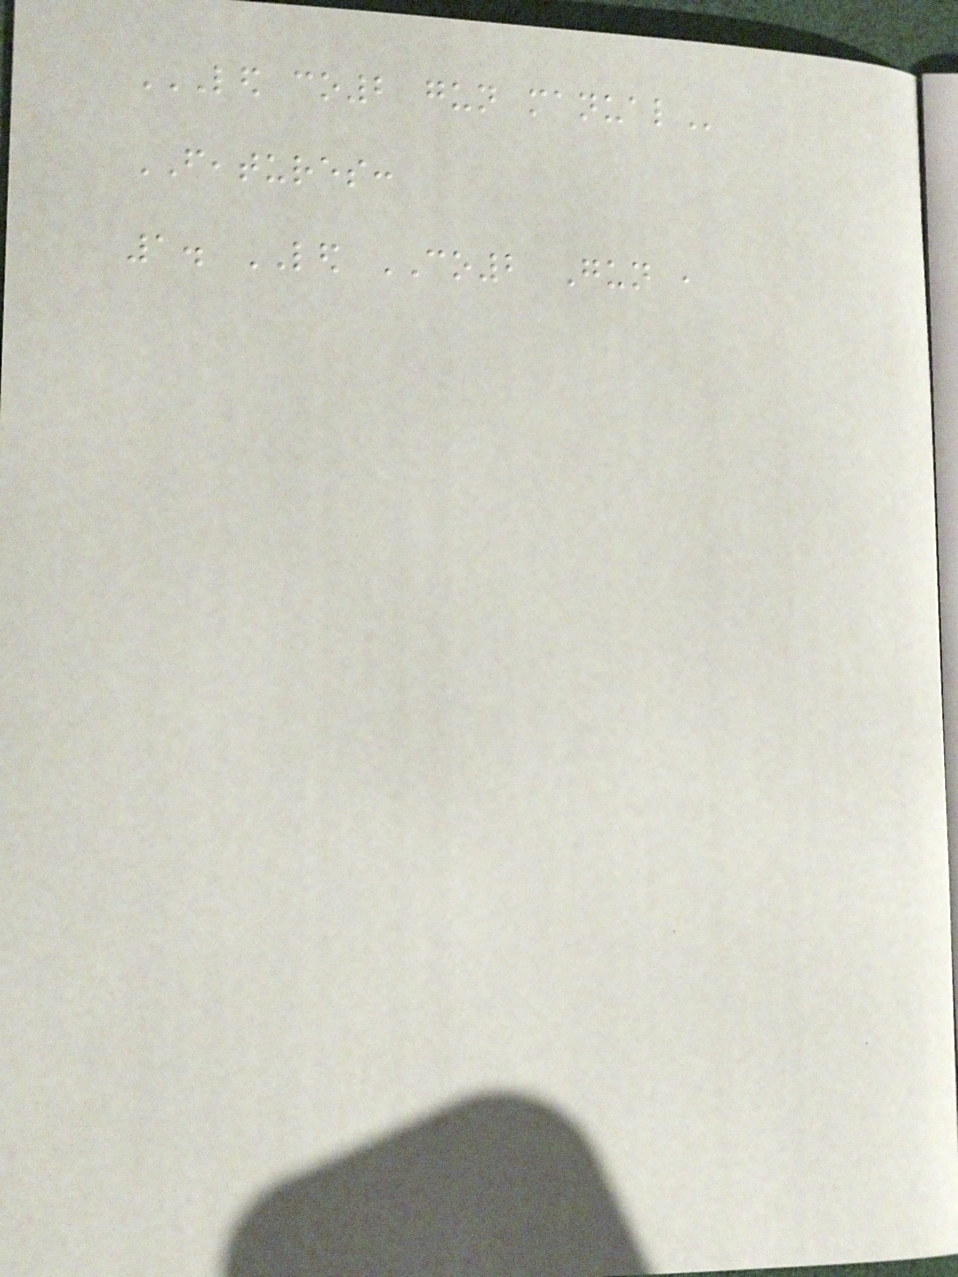LED CO2 GUN MANUAL
FEATURES:
1. LED CO2 Gun ,
